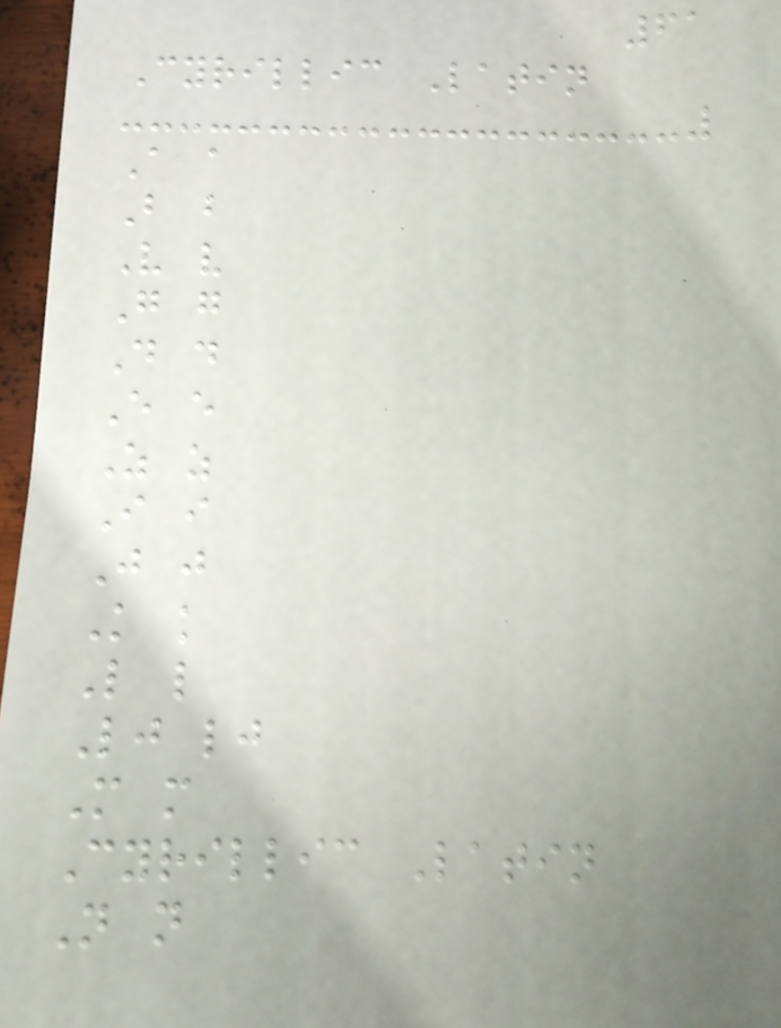61
Cyrillic Latin
A a
B b
V v
G g
D d
E e
Z z
I i
J j
K k
L l
Lj lj
M m
Cyrillic Latin
N n
